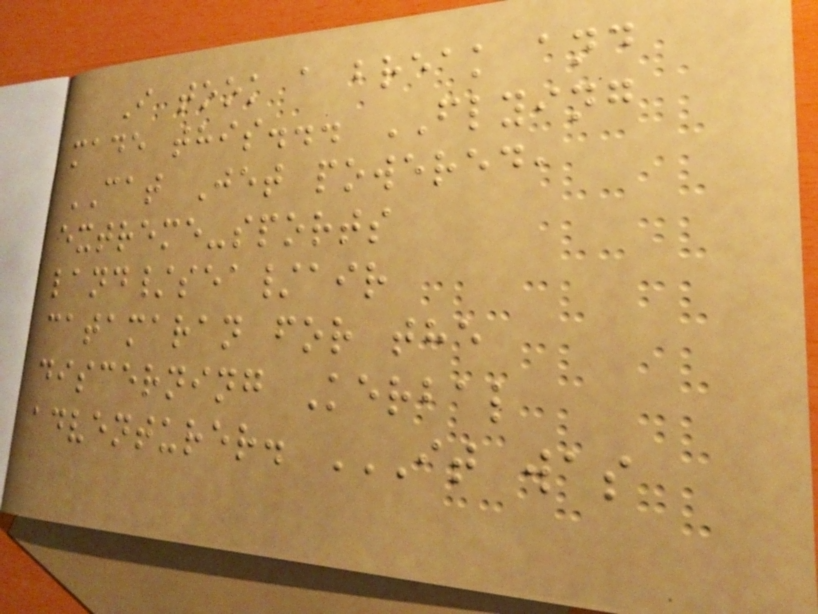I took a break and
made this... FLYING
CAT Jet powered,
extreme-sports
land/sea/air
catamaran for the
discerning Kerbal
adventurer. IT WAS
